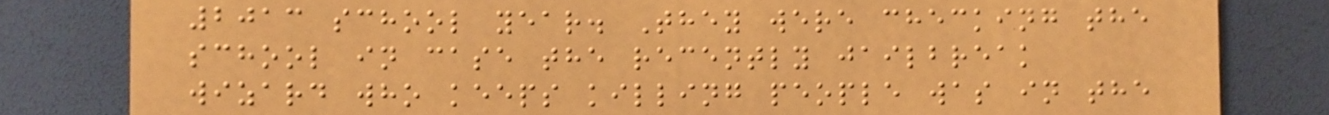2013 school year. They were checking the
school in case the recently jailbreak
wizard who keeps killing people was in the
